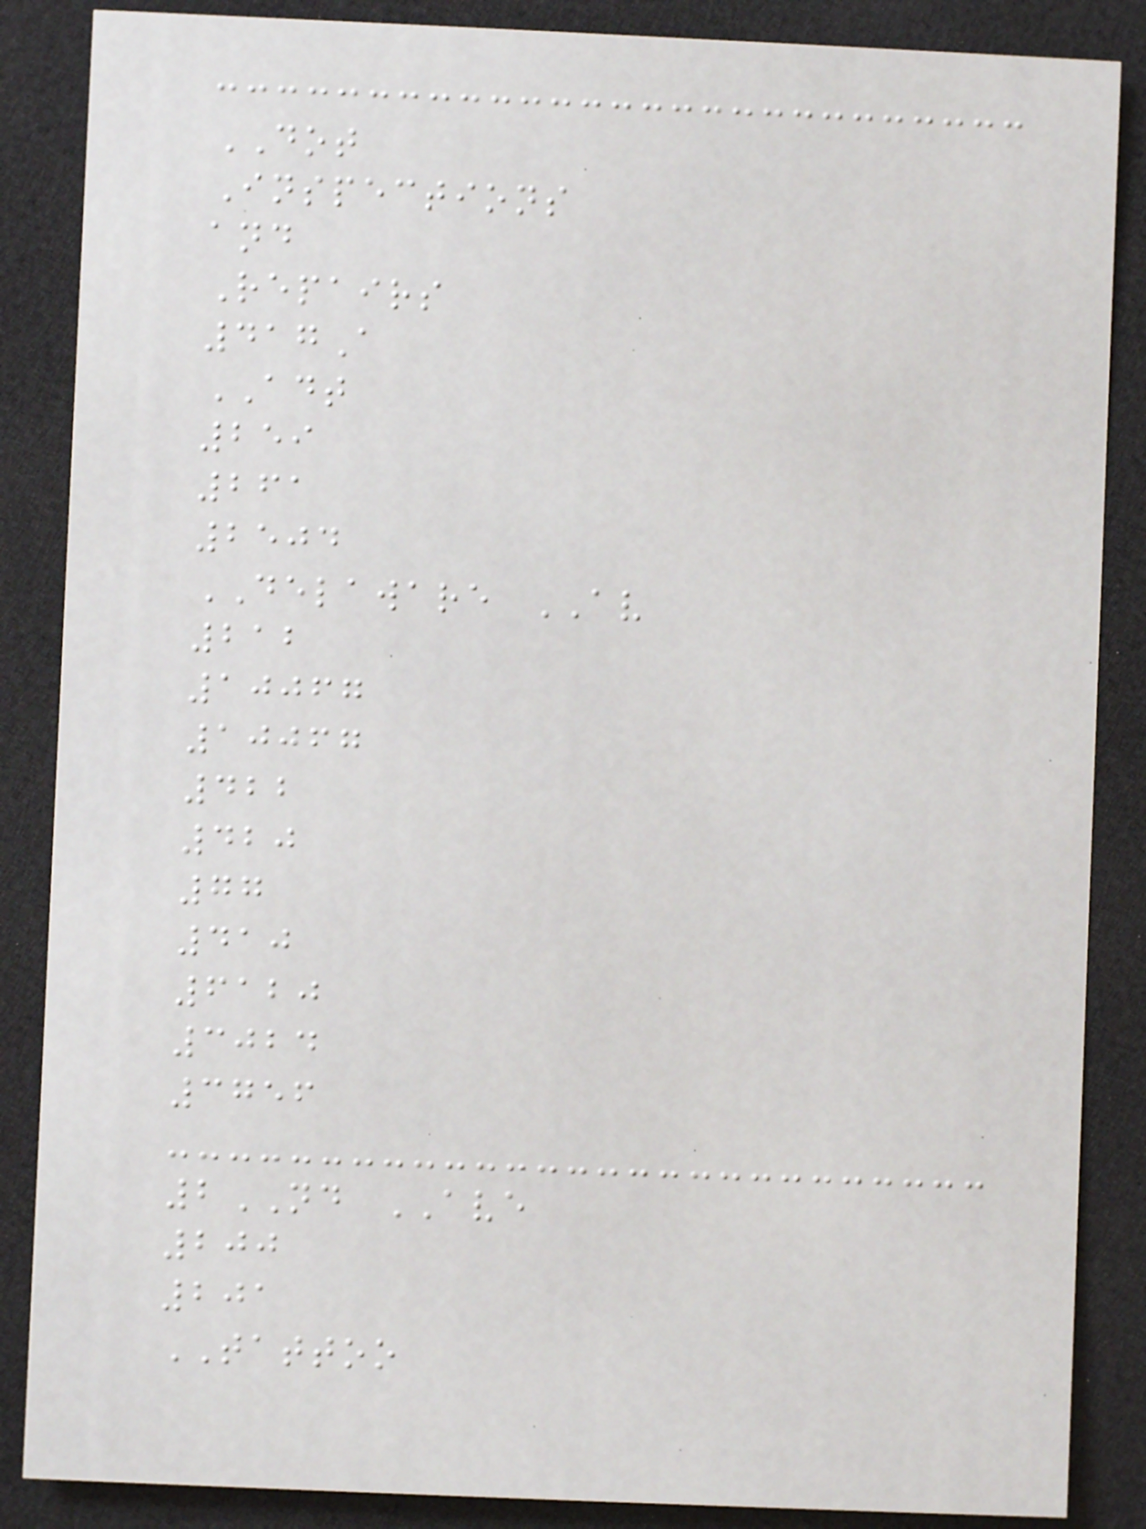DOT
Inspections
and
Repairs
417A
ADT
259
261
2504
DELAWARE AV
212
10067
10067
422
420
77
410
6120
3024
3756
2ND AVE
200
201
TATTOO
